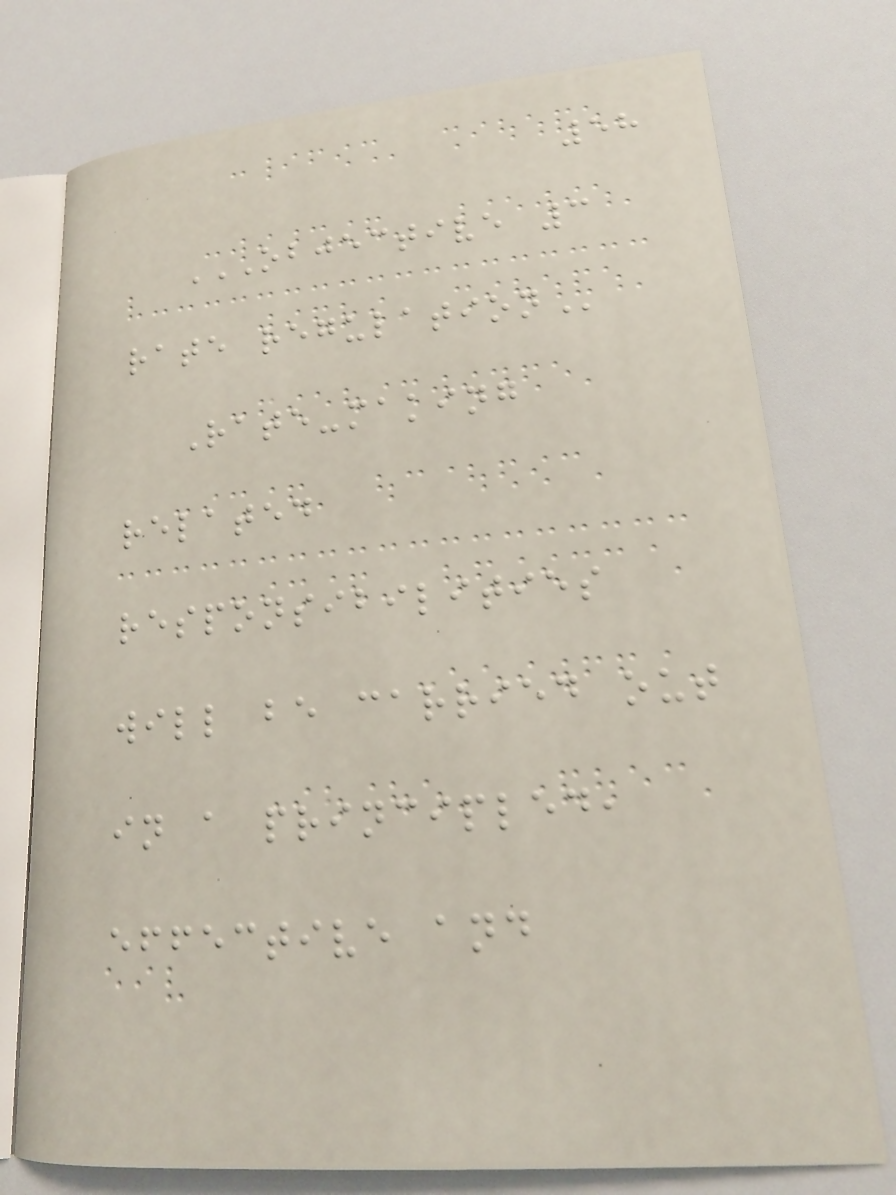58
OBJECTIVE 3
RATE REGULATION
Rate-making
related
responsibilities
will be carried out
in a principled,
effective and
